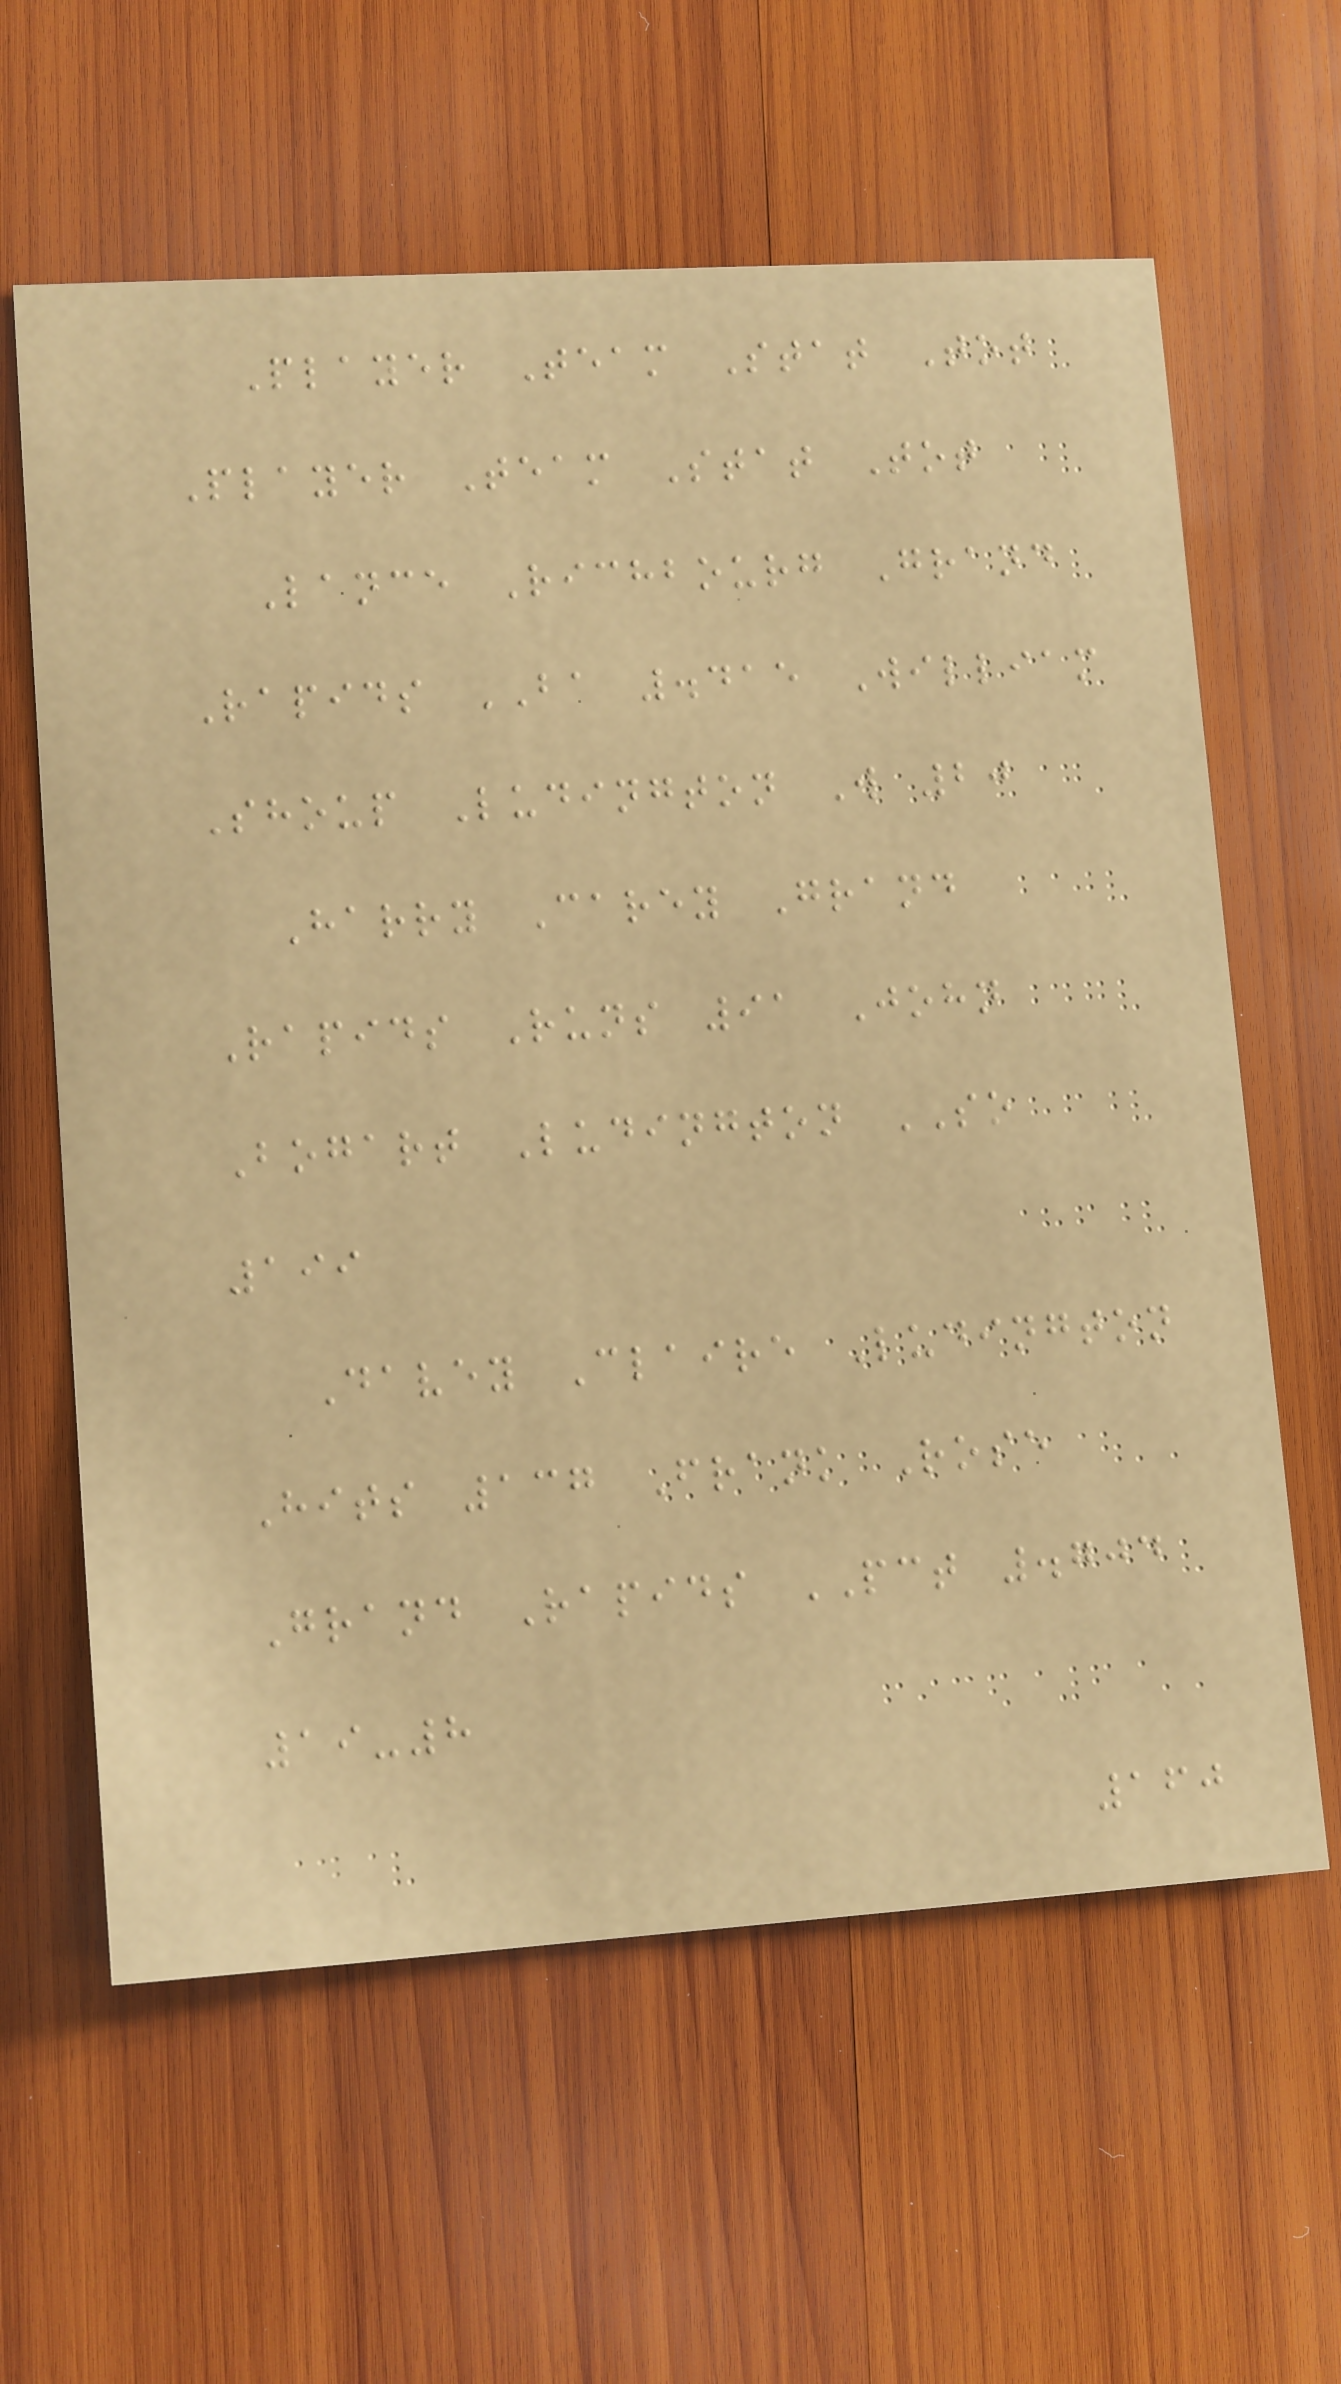Player Team Stat Tot
Player Team Stat Tot
Lance Richbourg Grand
Rapids BA .415 William
Shoup Ludington W 20
Harry Carey Grand
Rapids Runs 91 John
Bogart Ludington SO
199
Davey Claire Ludington
Hits 137 Frank Rose
Grand Rapids PCT .704
19-8
160
